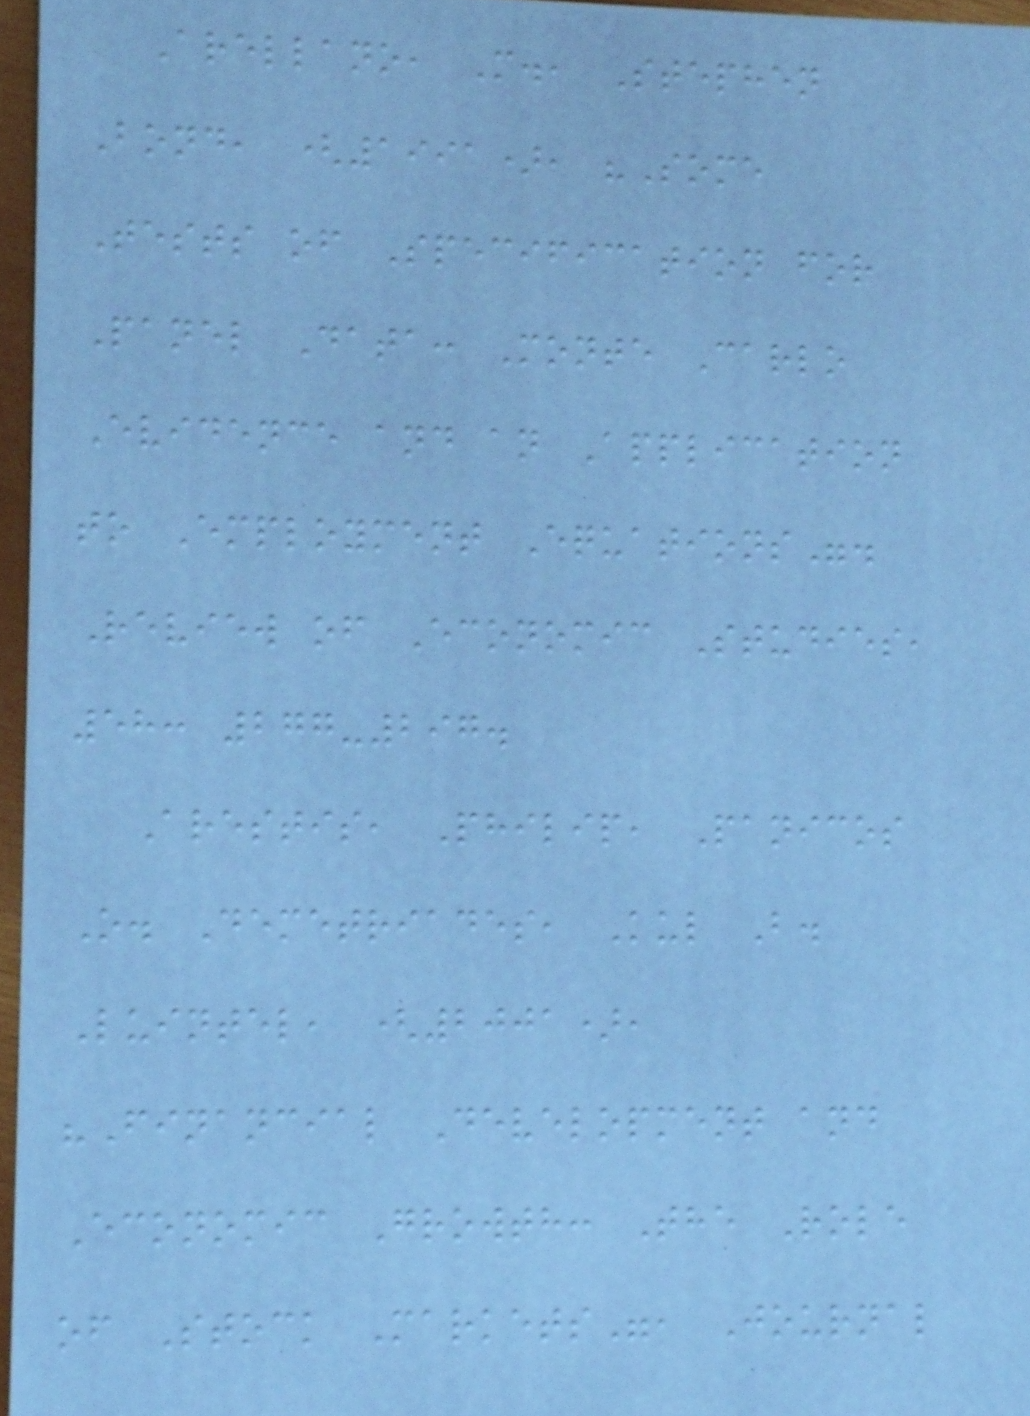Arellano, M., Stephen
Bond, (1991), "Some
Tests of Specification for
Panel Data: Monte Carlo
Evidence and an Application
to Employment Equations".
Review of Economic Studies,
58: 277-297.
Arestis, Philip, Panicos
O. Demetriades, Kul B.
Luintel, (2001),
"Financial Development and
Economic Growth: The Role
of Stock Markets", Journal
